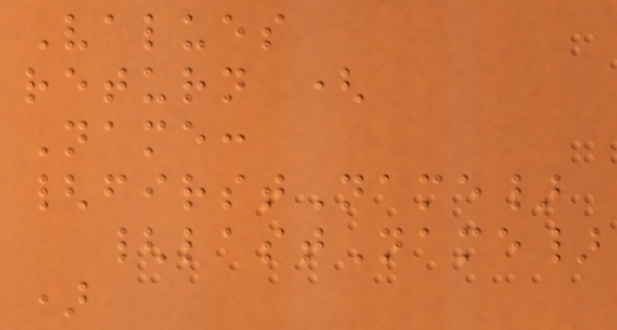Values
return (
Name:
{firstName}
{lastName}
)
